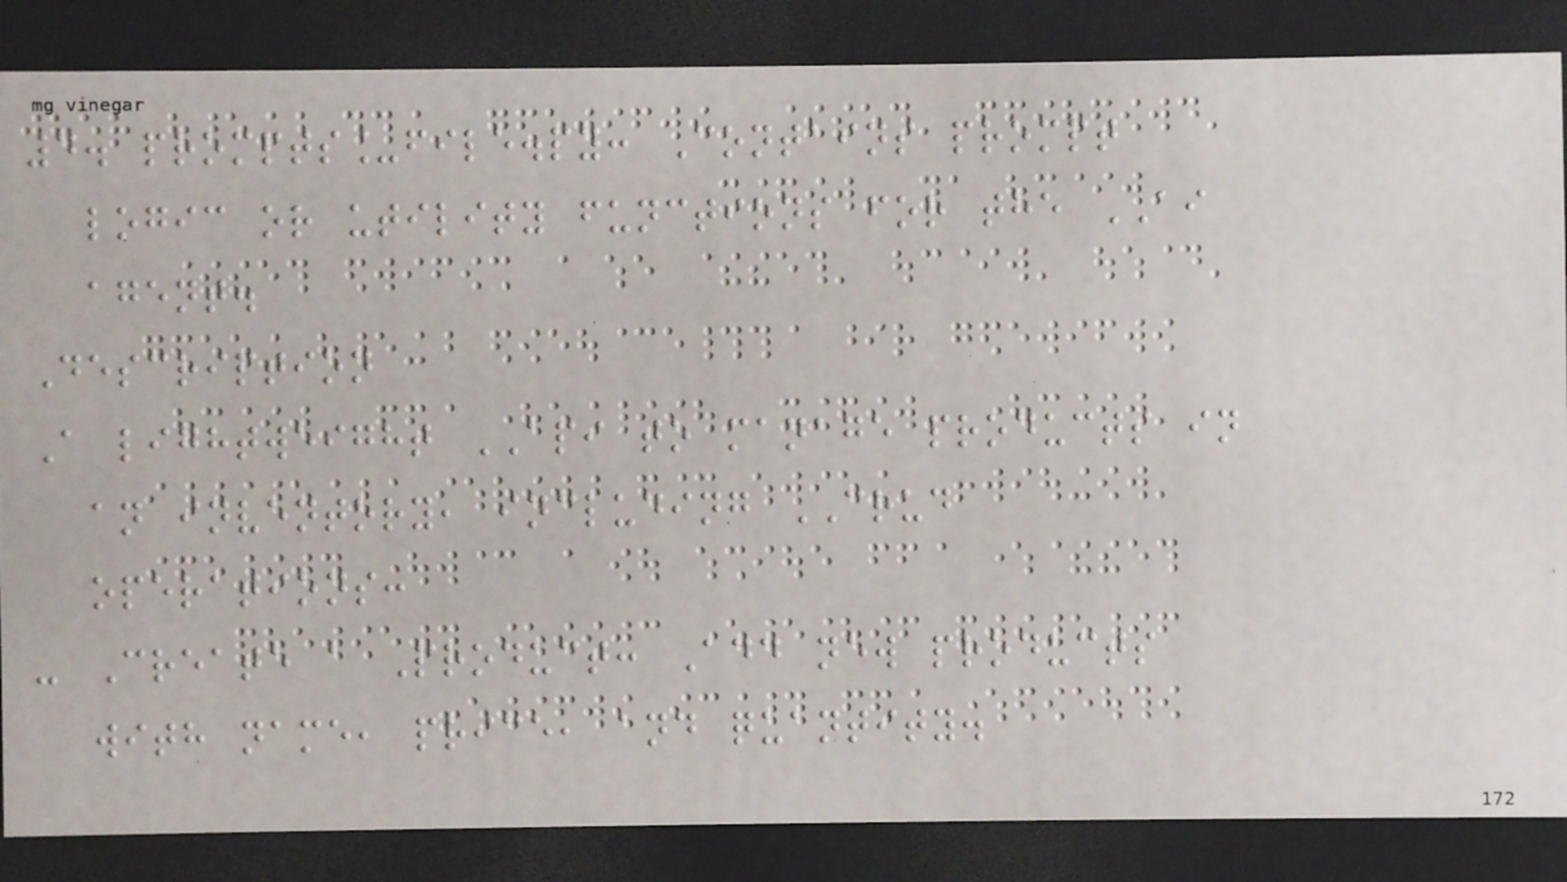4. prompts_file.py: Contains prompt
logic or utility functions for the AI
agent.
Description
A lightweight API to manage products in
an inventory, including CRUD
operations:
- Create a Product: Add new products
with name, price, and quantity.
